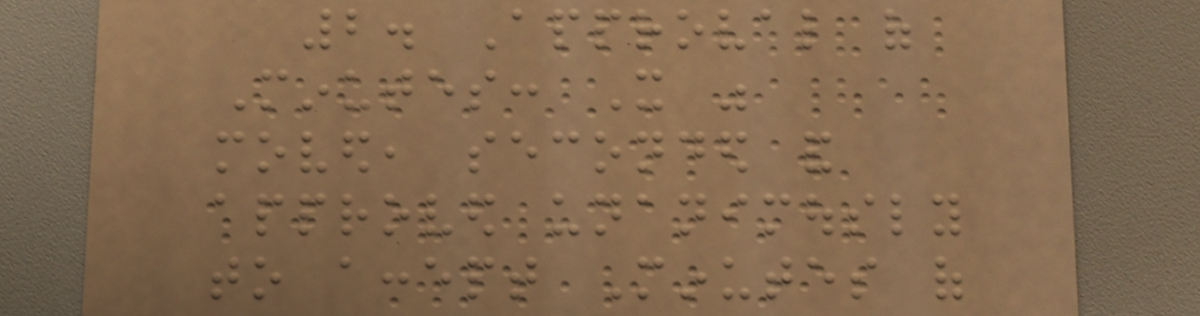2. Approval of
Minutes: It was
moved, seconded and
approved unanimously
to accept Minutes of
